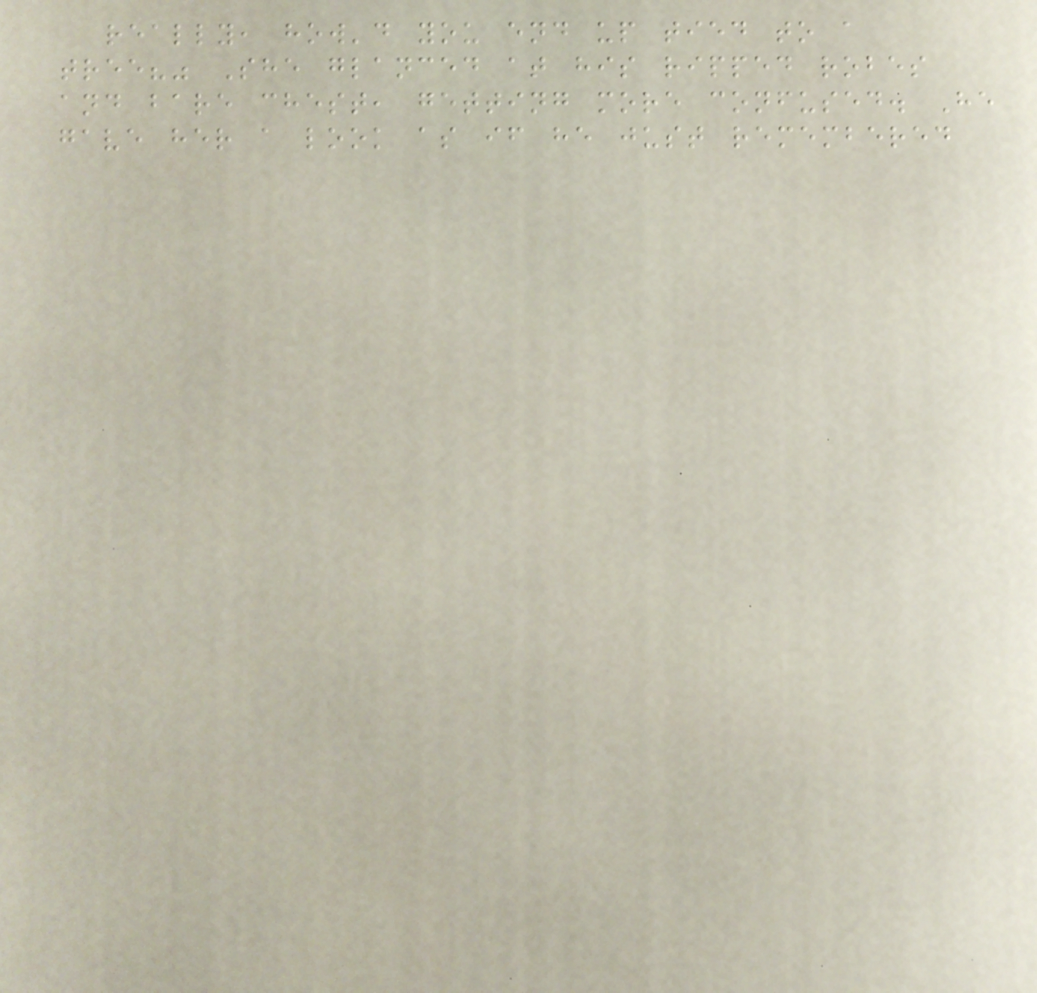really, how'd you end up tied to a
tree?" She glanced at his ripped robes
and bare chest, getting more confused. He
gave her a look as if he just remembered
